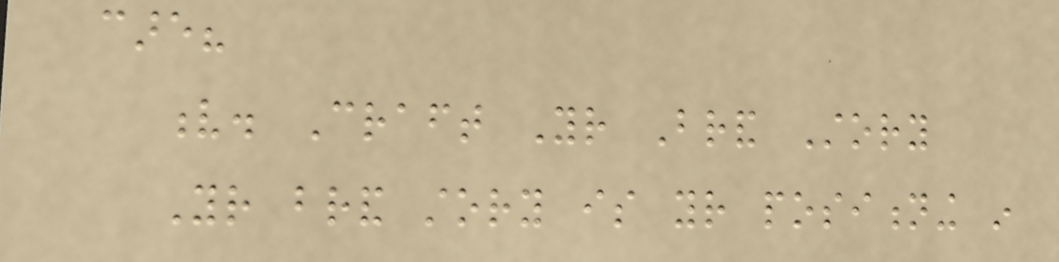care?
v. Craft Your Brand Story
Your brand story is your positioning in
